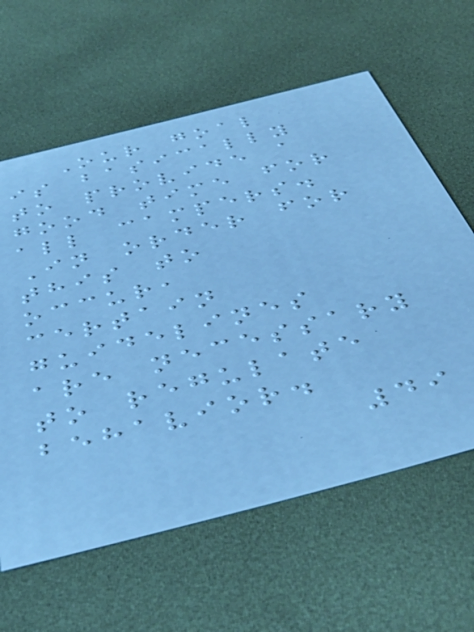Our goal
is basically
to provide a
good time for
all campers.
In order for
this to
occur,
certain
guidelines
are necessary
to regulate
behavior.
49
